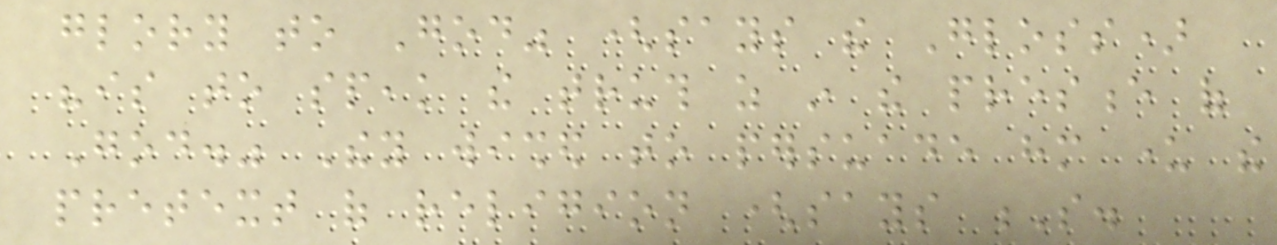glory to God" (says the Gloss)
"is to speak the truth as in the presence of
God." They wished to persuade him under the
pretext of religion (says S.
